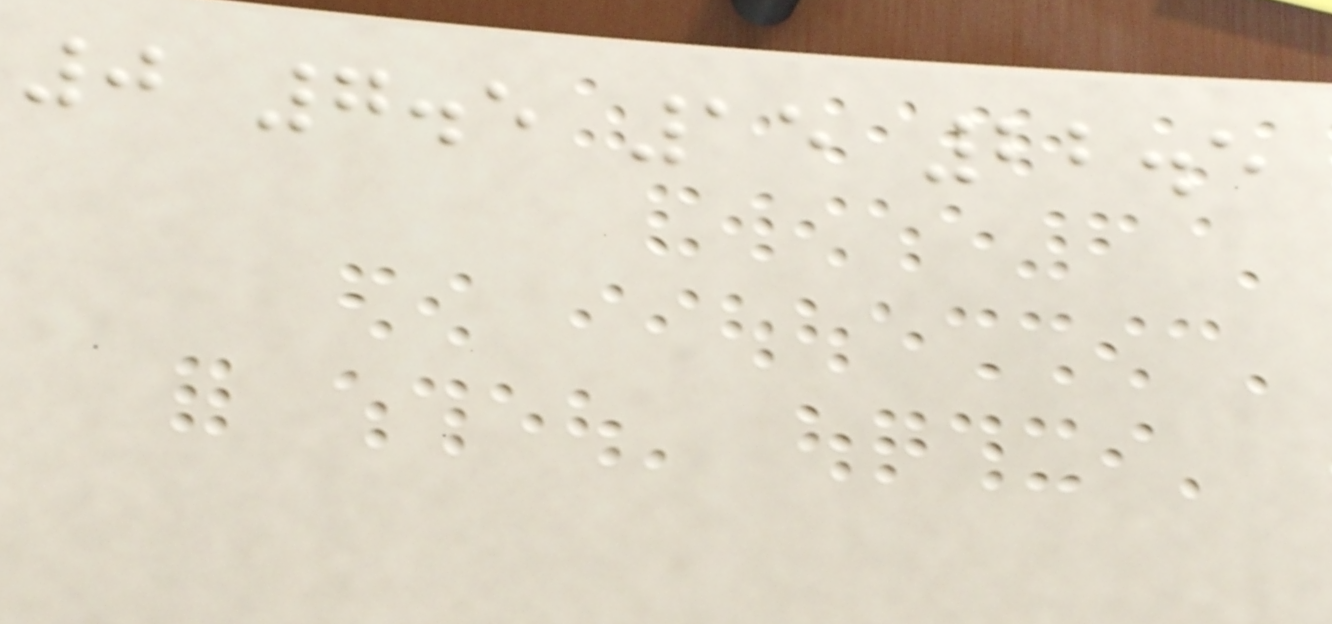0 7.5 15 22.5
